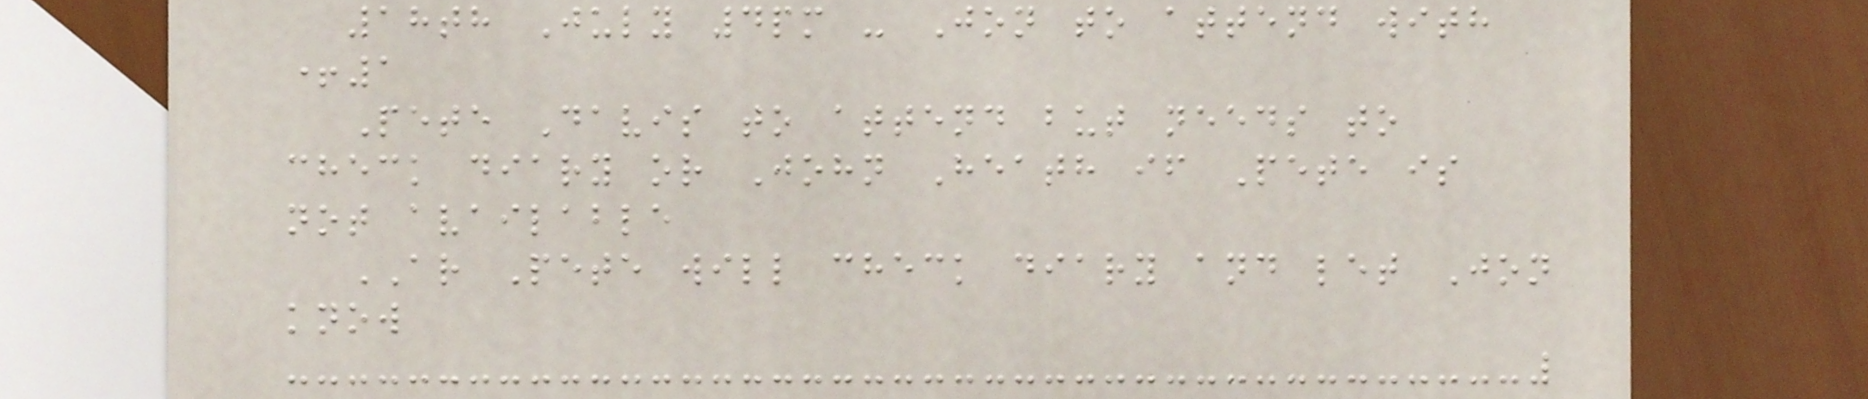18th July 4pm - Jon to attend with
+1
Pete Davis to attend but needs to
check diary or John Heath if Pete is
not available
AR Pete will check diary and let Jon
know
